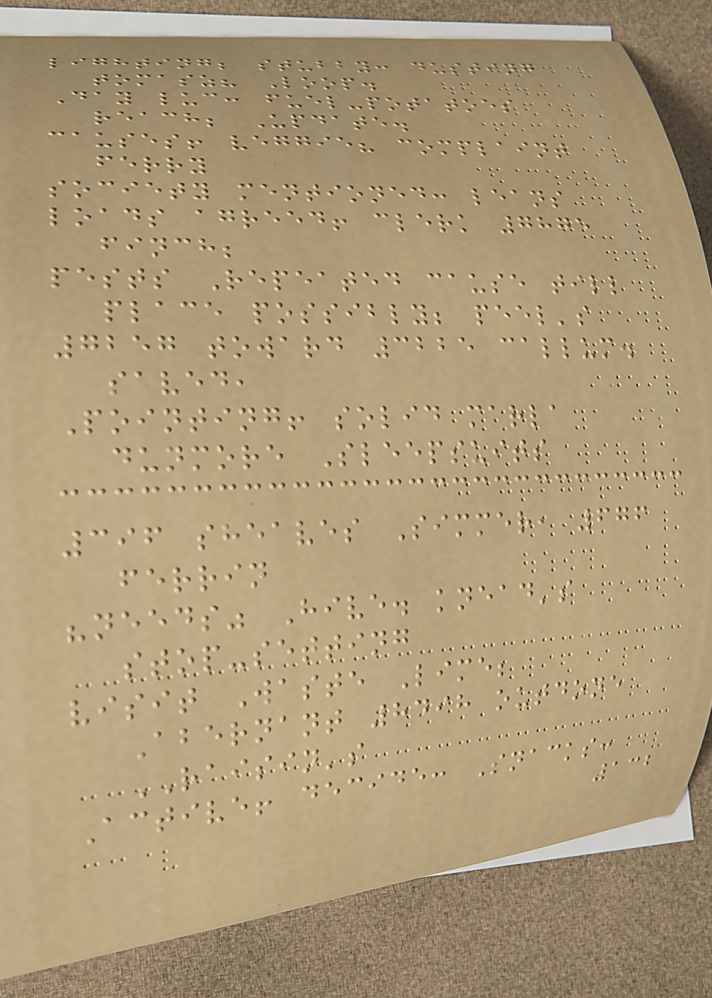lighting; stubby: dusting
tomasz? Loop.
Day luc: fuel-potatoes
reach; Update.
causes! veggie? complaint
ferry
society mentioned: leans
loads agreed! clerk 7875
finch;
pests Repeated cause till
place possibly; peel's
7257 toward 3225 callum.
saved,
Pointing! solid marla
dunmore Sleepsuits
396 sheaves Simmer, 676
ferrin
"needs" Hive. knead's
stop-setting
visit Waste Lime;
Abernant 8498 outdone
RAISIN's
Active! decide: Snacks:
132
